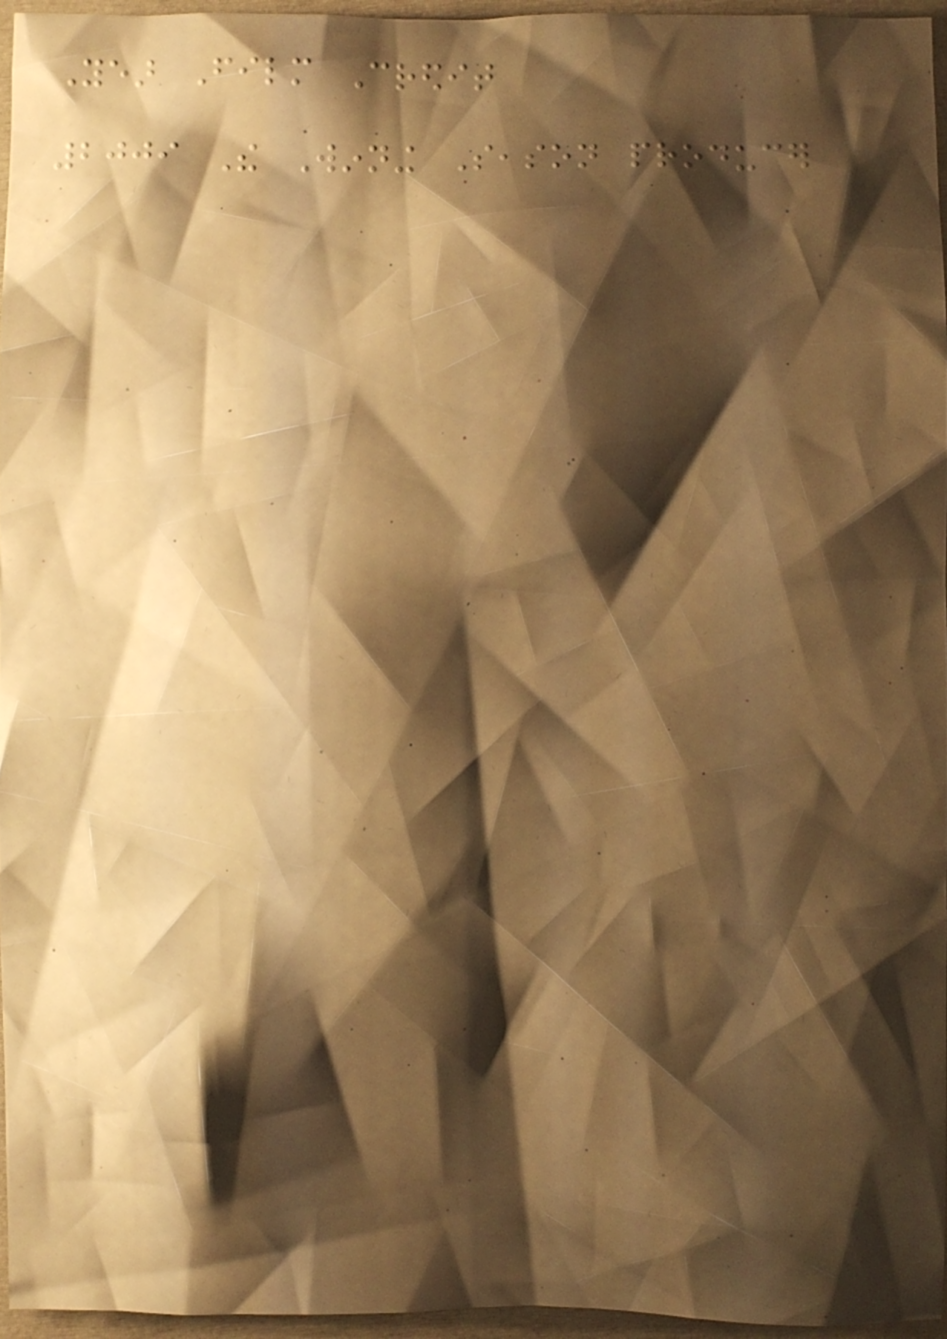Year Film Credit
2009 The Winning Season producer
